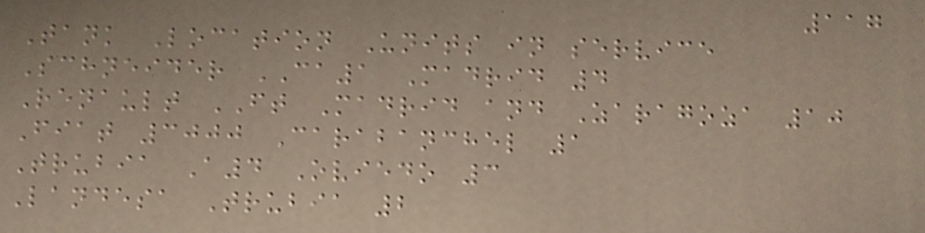117
Tank Location Units in service
Schneider CA1 Madrid 4
Renault FT Madrid and Zaragoza 10
Fiat 3000 Carabanchel 1
Trubia A4 Oviedo 3
Landesa Trubia 2
